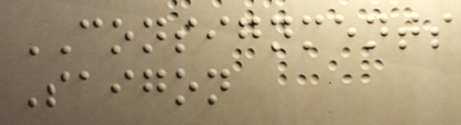CONSIGNMENTS
Saigon
